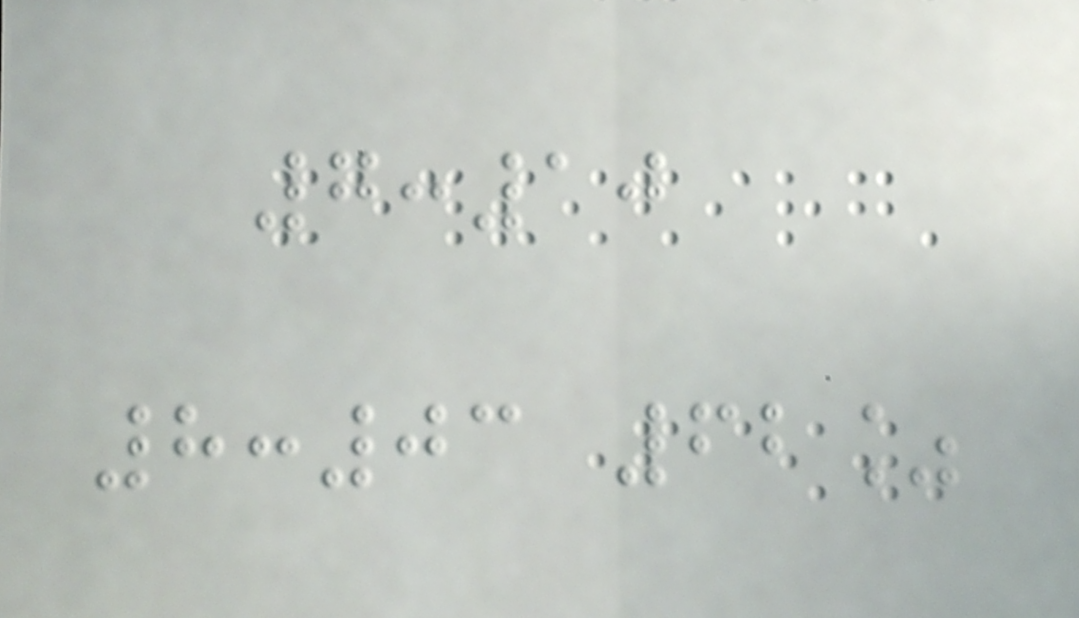7:10
8:03 62%
